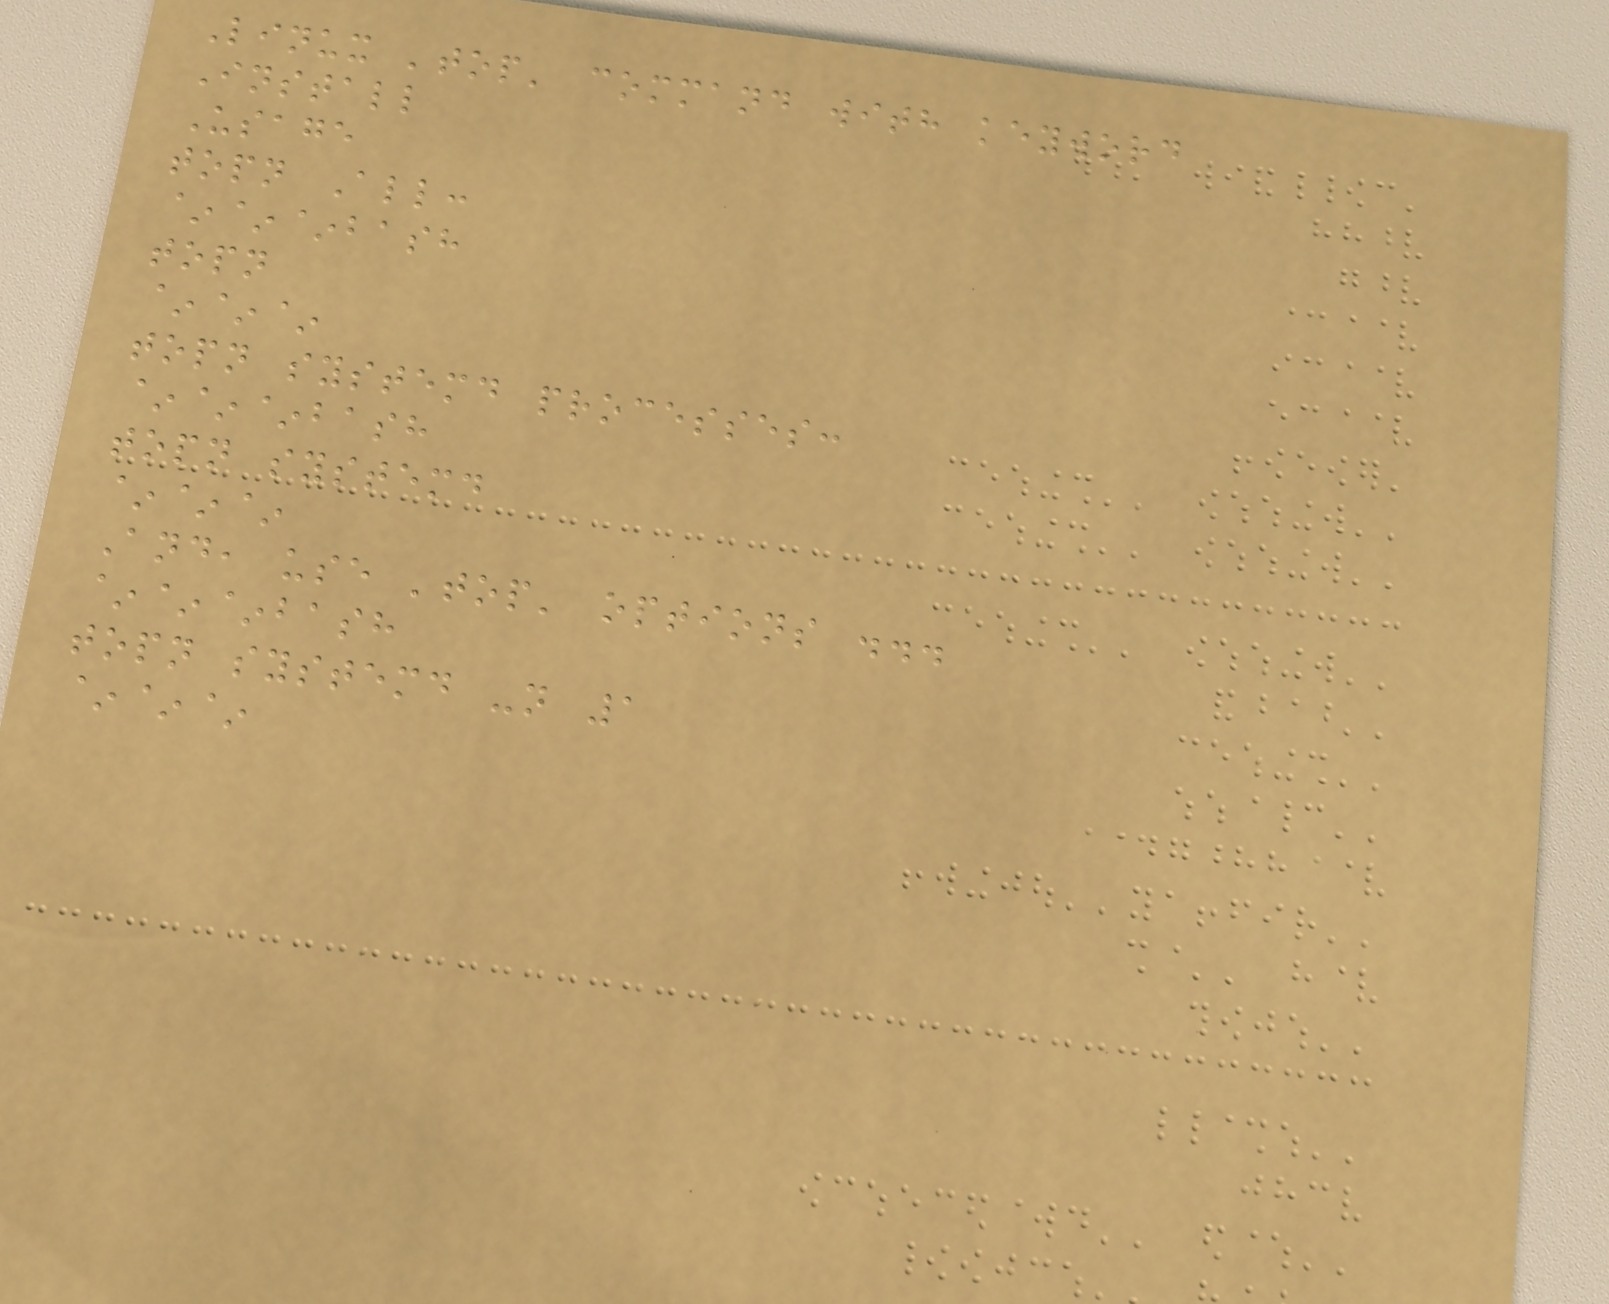Linux 'top' command with keyword
Install
Usage
topn All:
~~~bash
topn
~~~
topn systemd processes:
~~~bash
topn systemd
~~~
And, use 'top' options ...
~~~bash
topn systemd -n 1
~~~
